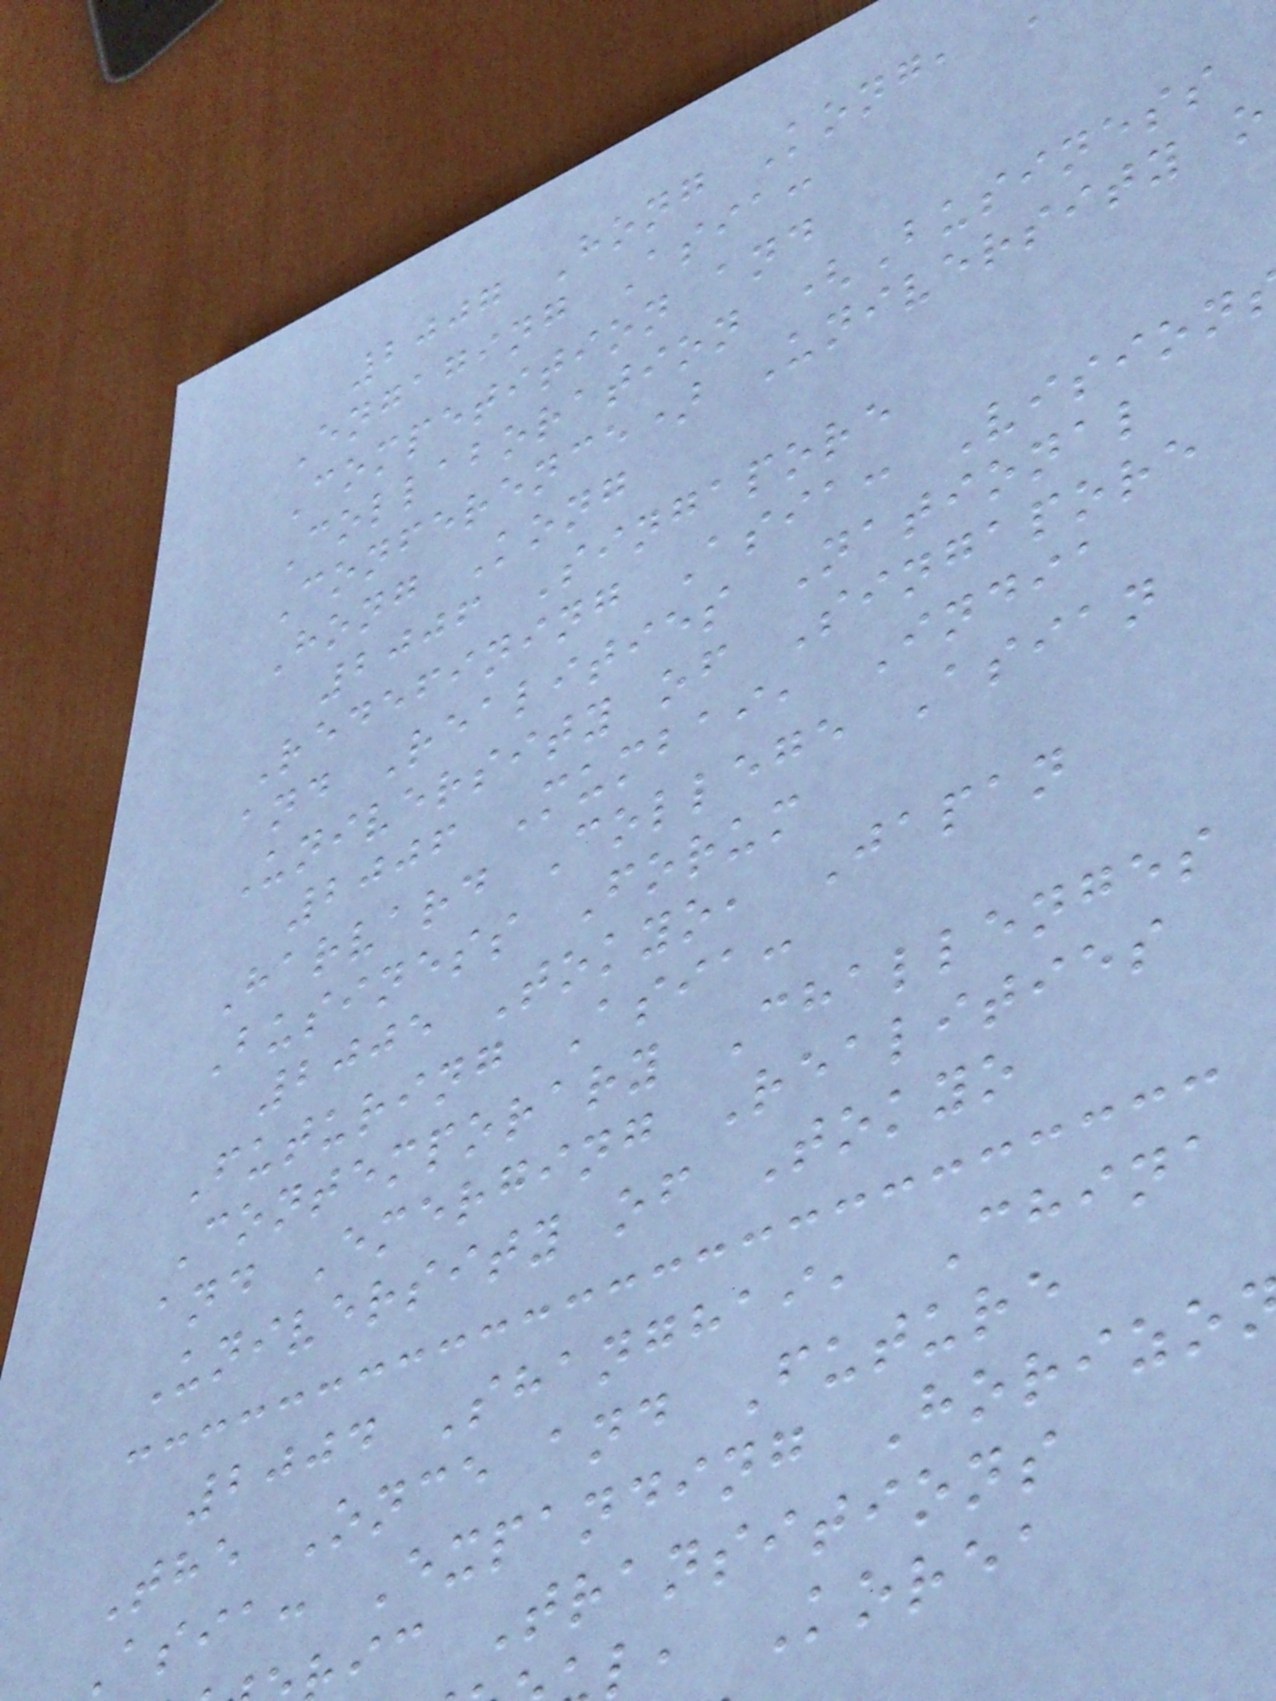2007 Hong Kong,
Engaging Asia:
Competition and
Collaboration (Business
Conference) University o
Hong Kong
2006 Singapore
Redefining Asia: Vision
and Realities National
University of Singapore
2006 Mumbai, India
Harvard College Asian
Business Forum
2005 Tokyo, Japan
Futuring Asia:
Contemporary Challenges
and Emerging Realities
University of Tokyo
2004 Shanghai, China
The Once and Future
Asia: Expanding Horizo
ic Transitions
l, Korea
